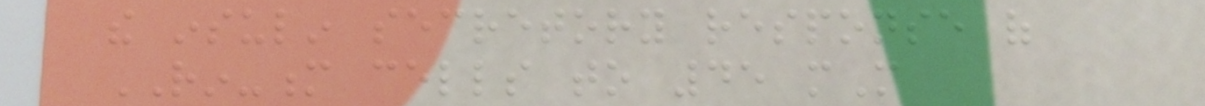the insulin secretory response of
RIN-m cells to 45 mM
